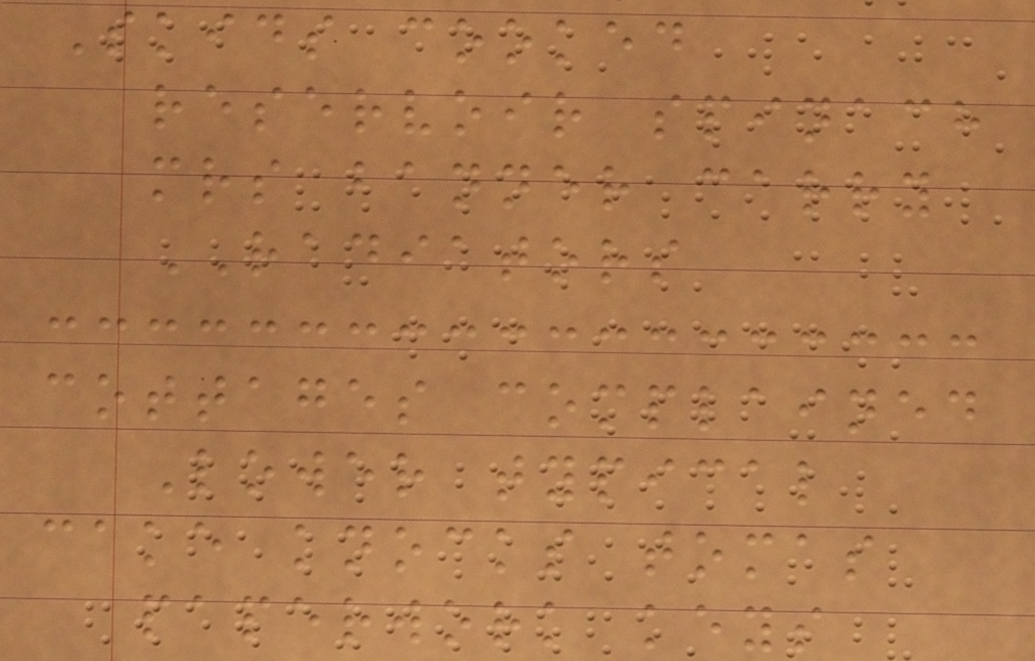Skids cooked
reservoir spinach
mrs banner carry
RADIATORS
cottages complained
Lower typical
cake knocks tomas
paperwork keys
